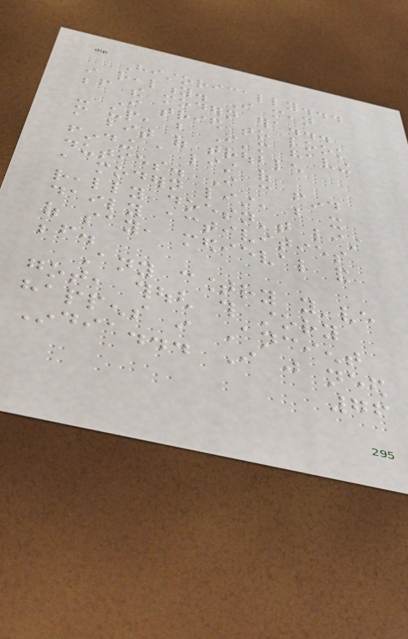Historically...
in reality. I mean
before the modern era...
I tried to look
it up, but I'm having
a bit of trouble
finding a list of
duties. I can find
a modern list, but it
really doesn't list
daily activities
of say, medieval and
before.
Any country you've
got, though this story
happens in Ancient
India... I just need
76
